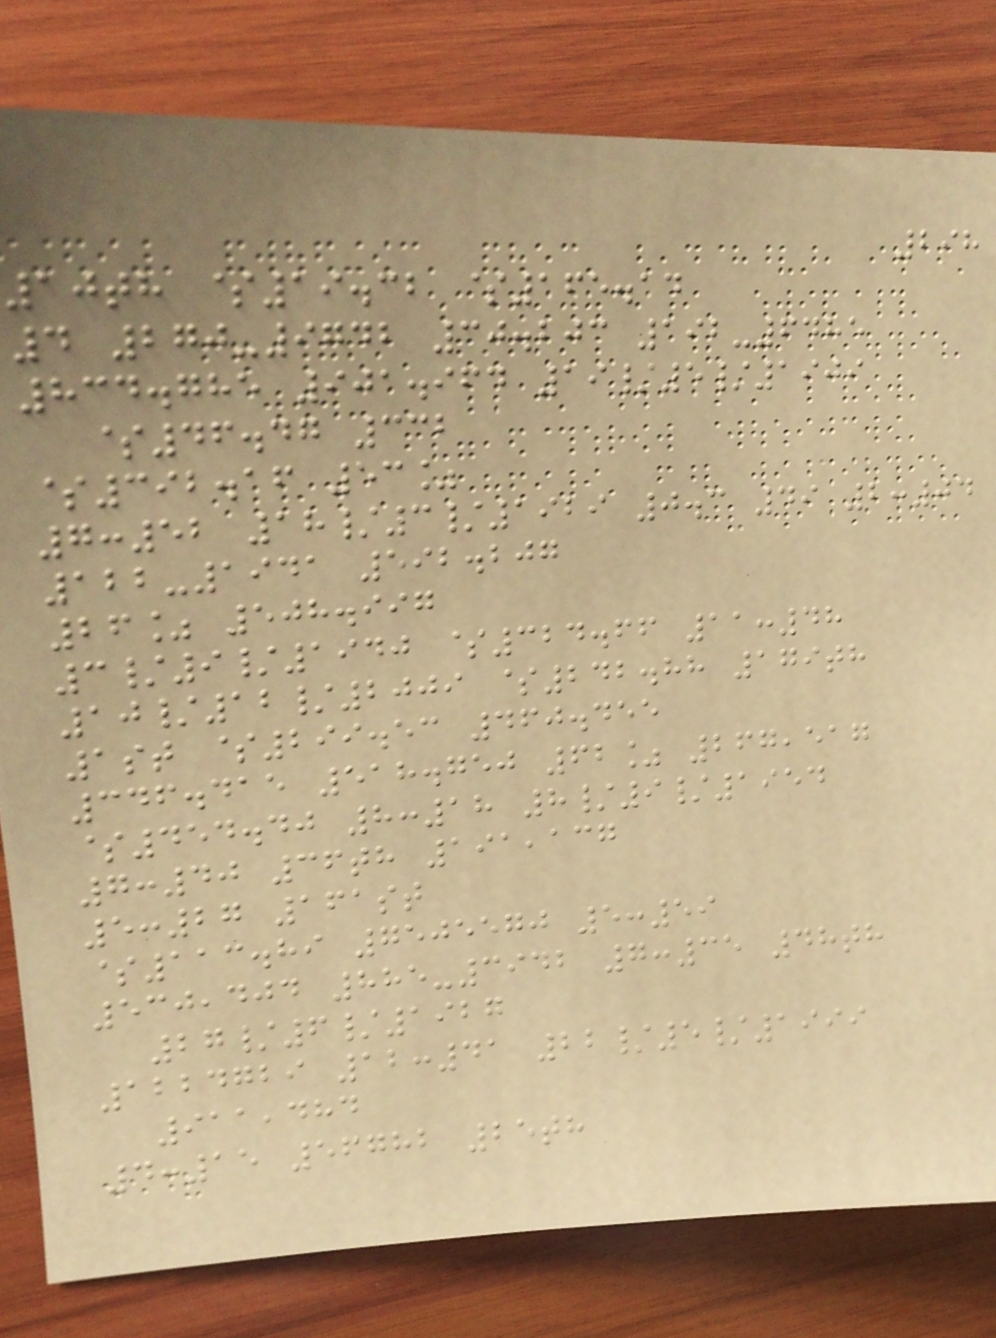298
10th $19.32 $165.14
4 270-9742 30.203 192-6485
834.785 901.964 19/5/1909
$46.47 332
$392.16 53%
7:52 18/3/1929 0.3 49 2:04
122-1941 592.207
26% 508.997
3/9/1940 $324.66 11:48
10/12/2009 $242.88 179th
1st $299.53 460.455
346.415 518.750 62% 267,517
$454.40 8:18 8/9/1954
7:40 36th 191,137
5:27 161st
$113.89 7505570 5:59
530,404 885-3942 7:35 48th
27/6/1927
1224729 12:41 22/5/1999
911,484
4:15 56782 25th
